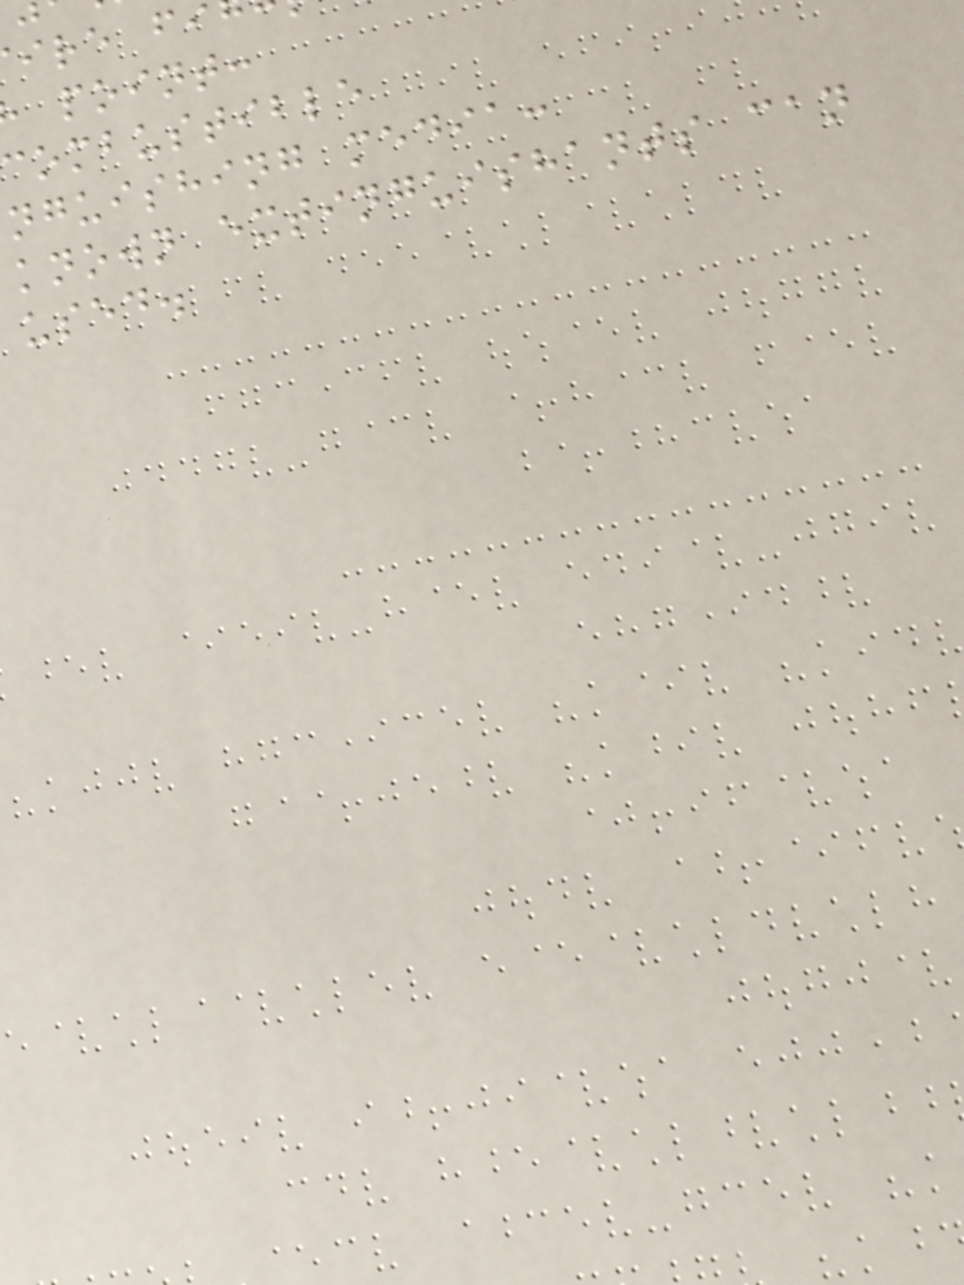point:
combustible
nguishing media:
known extinguishants can
used.
